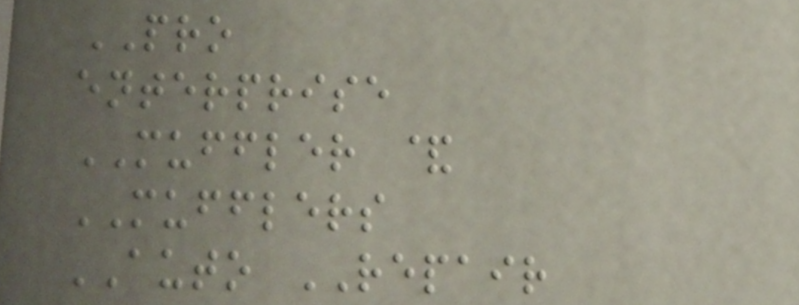PRO
enterprise
MUFFLER &
MUFFLERS
AUTO REPAIR
